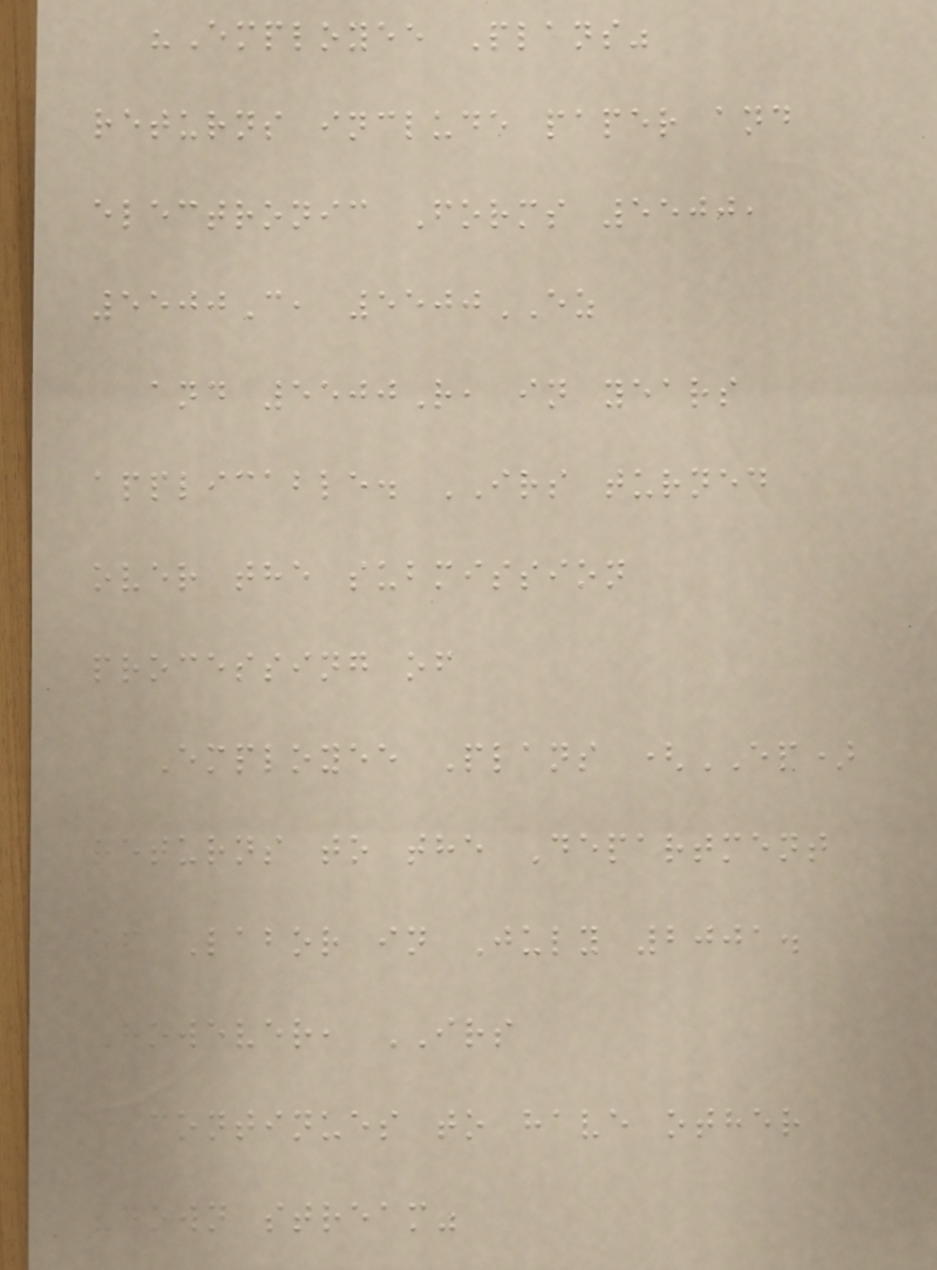"Employee Plans"
returns include paper and
electronic Forms 5500,
5500C, 5500EZ
and 5500R, in years
applicable. IRS turned
over the submission
processing of
Employee Plans (EP)
returns to the Department
of Labor in July 2001.
However, IRS
continues to have other
"down stream"
